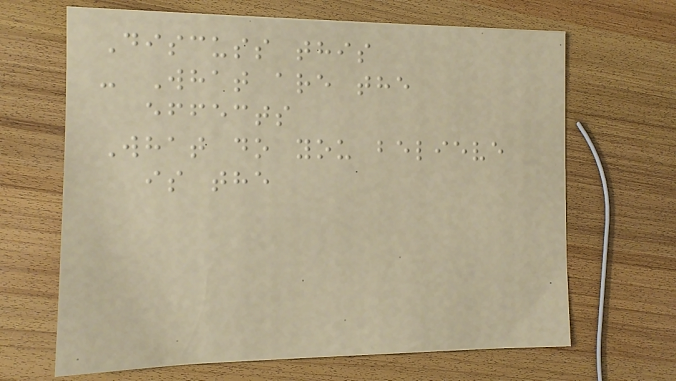Discuss this
- What are the
effects
What do you believe
is the
